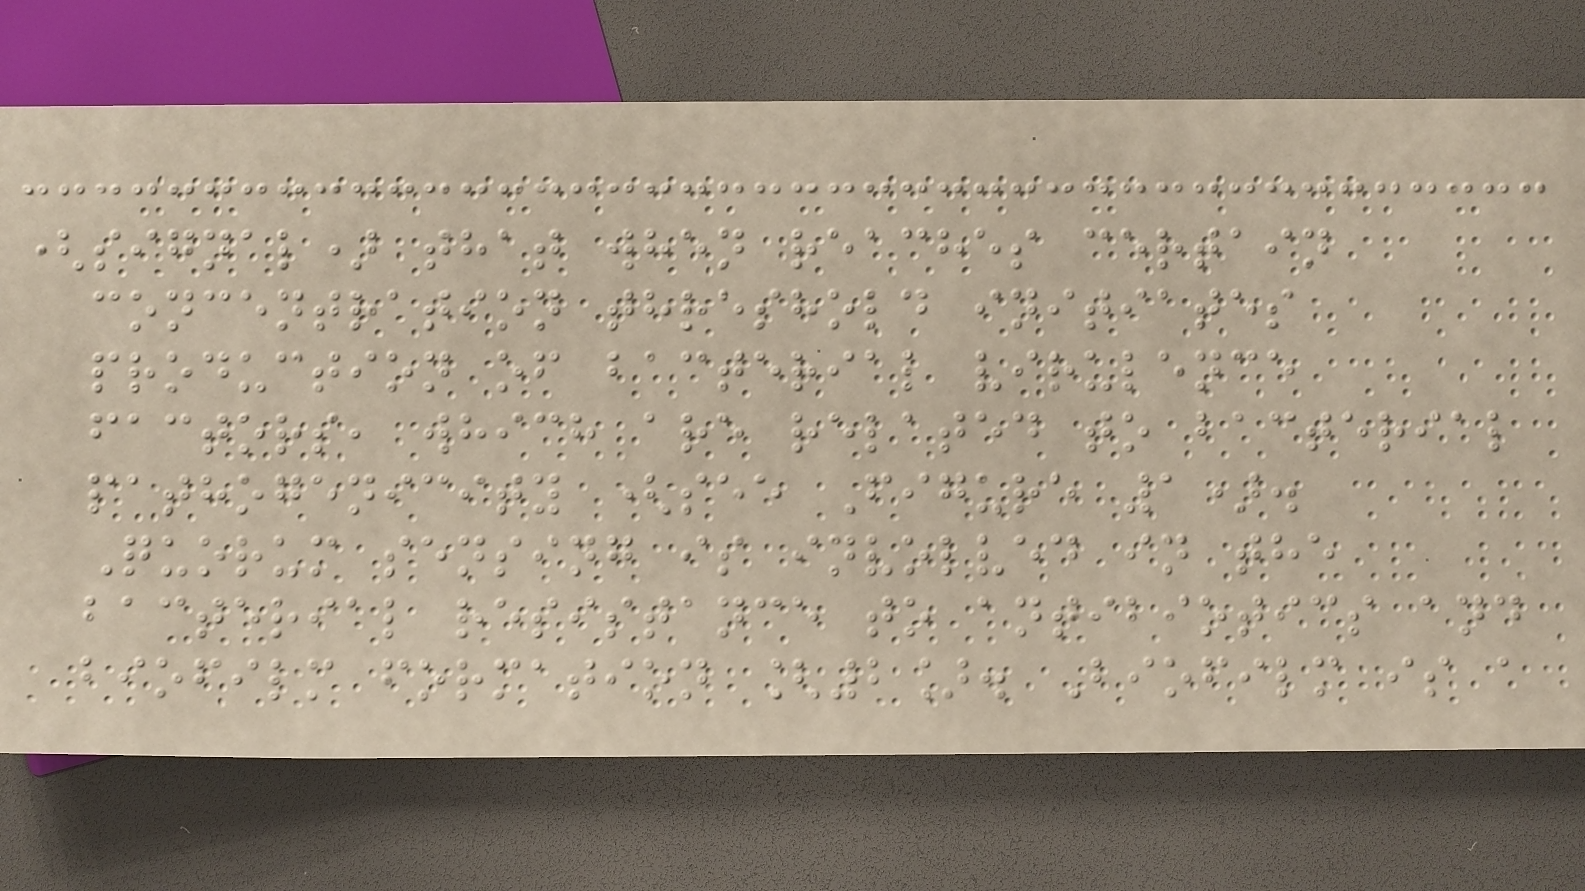(signal) that when reaches certain
concentration threshold initiates
production of bacterial virulence
factors, which are related to bacterial
pathogenicity (see Figure 1).
Quorum sensing is involved in the
bacterial resistance to antibiotics and
biofilm formation [2]. Biofilm is a
